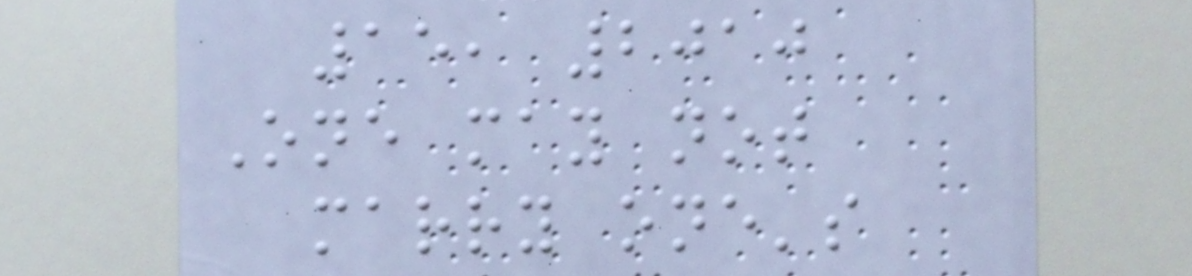15, 2010
One may not
marry one's
